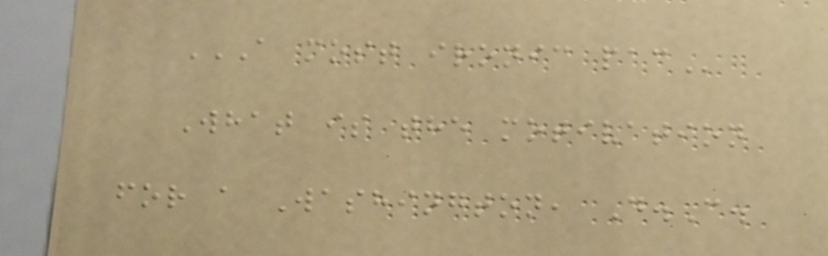A MOST IRONIC PAC
What is the motivation
for a Washington, D.C.
